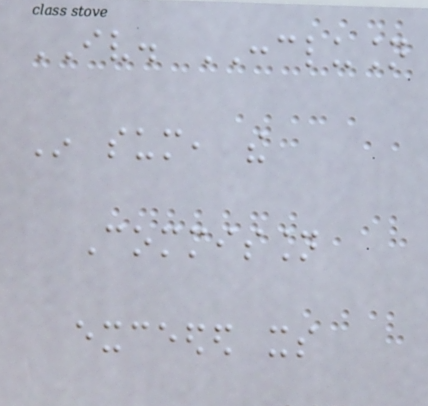IV. CONCLUSION
In sum, the
Commission
exceeded its
